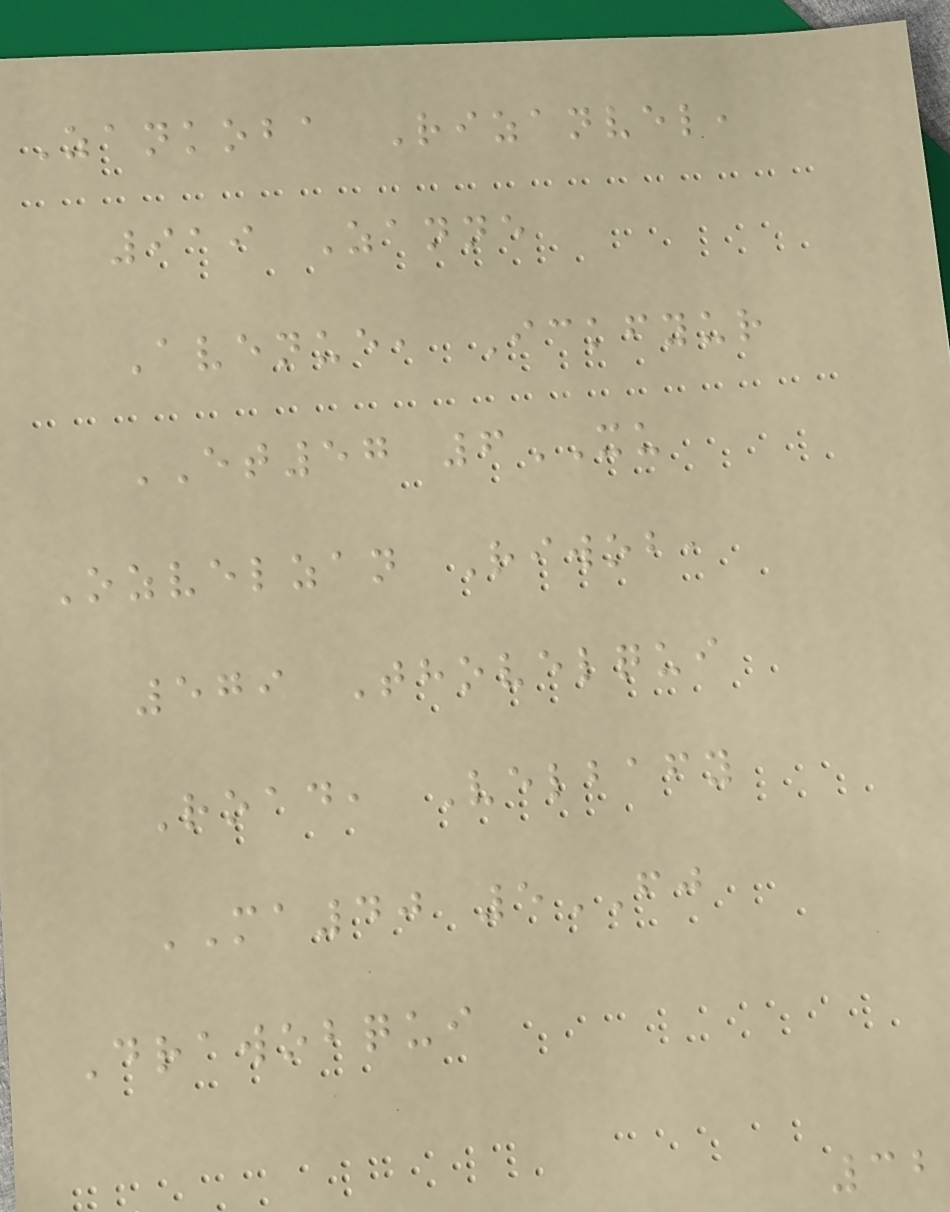Zankoba Rizanvel,
919 Zanne
Avenue, Ickfyur
ET57 6XU
Ozvelzan Riwob,
579 Thovelqui
Road, Velbafy
MA40 5FJ
Drawobqui
32
